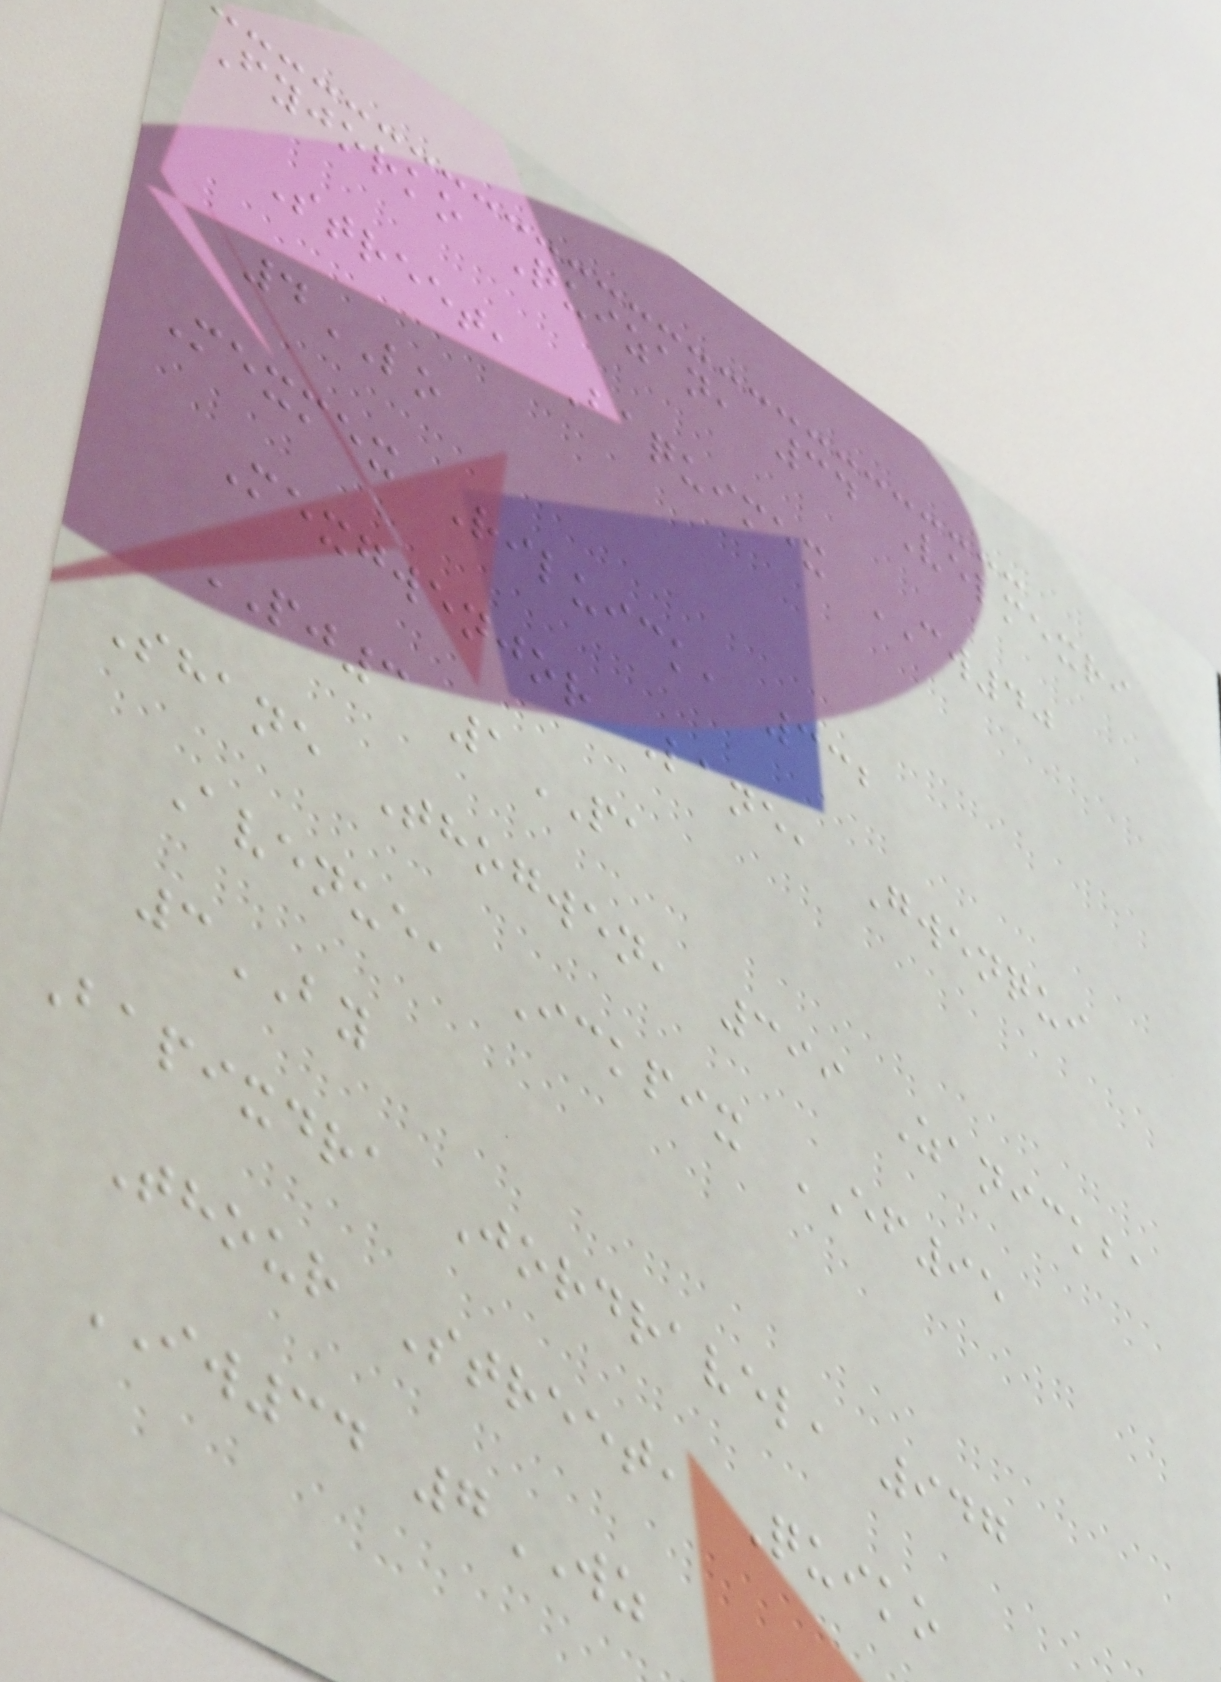Fyjorko Quizan, 34 Velmexri
Street, Baquimex CW40
4LO
Mexmex Riluick, 332
Mexgwenjor Lane, Gwenqui
PJ3 1PA
Shane Thogwen, 399 Zanickba
Avenue, Ickpix EF95
3BY
Bapixdra Jordravel, 947
Thour Street, Quiko
IW34 7WZ
